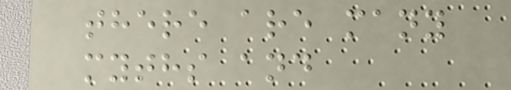there are many
myths and
